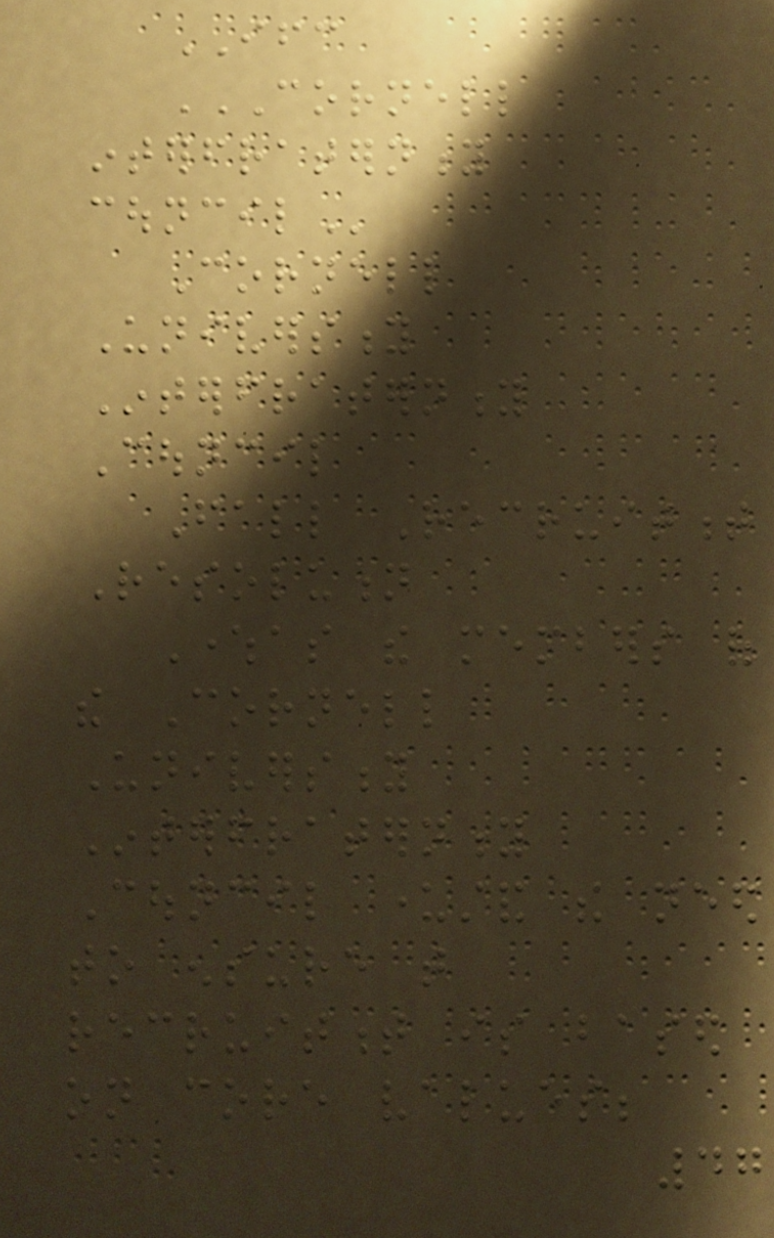IFC
CORNELL
INTERFRATERNITY
COUNCIL
Cornell
University
Interfraternity
Council
Fall Recruitment
Resolution
Whereas the members of
the Cornell
University
Interfraternity
Council understand the need
to ensure that
recruitment is based
on core values;
47
